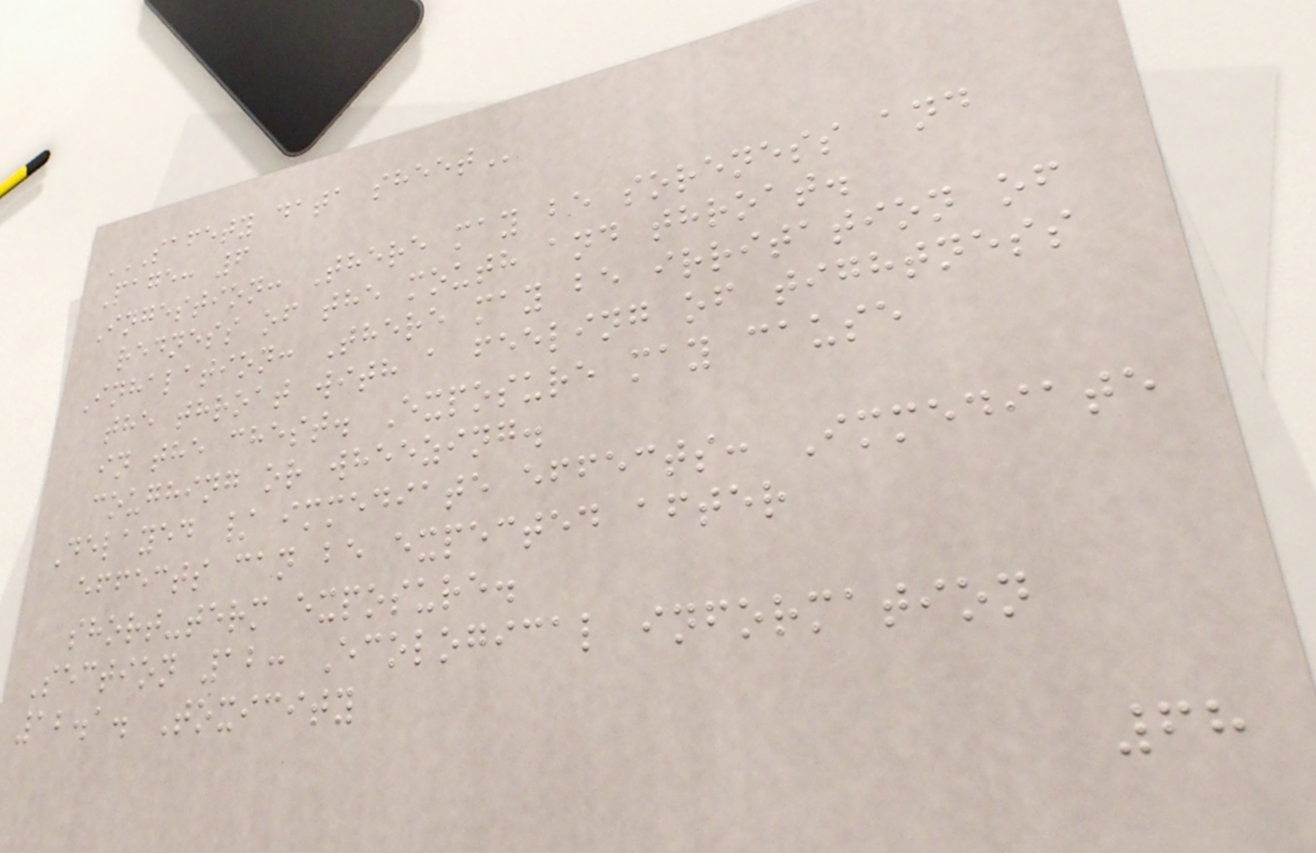SAFETY DATA SHEET
Page: 6
Ingestion: There may be soreness and
redness of the mouth and throat.
Inhalation: There may be irritation of
the throat with a feeling of tightness
in the chest. Exposure may cause
coughing or wheezing.
Delayed / immediate effects: Immediate
effects can be expected after
short-term exposure.
Section 12: Ecological information
12.1. Toxicity
68
